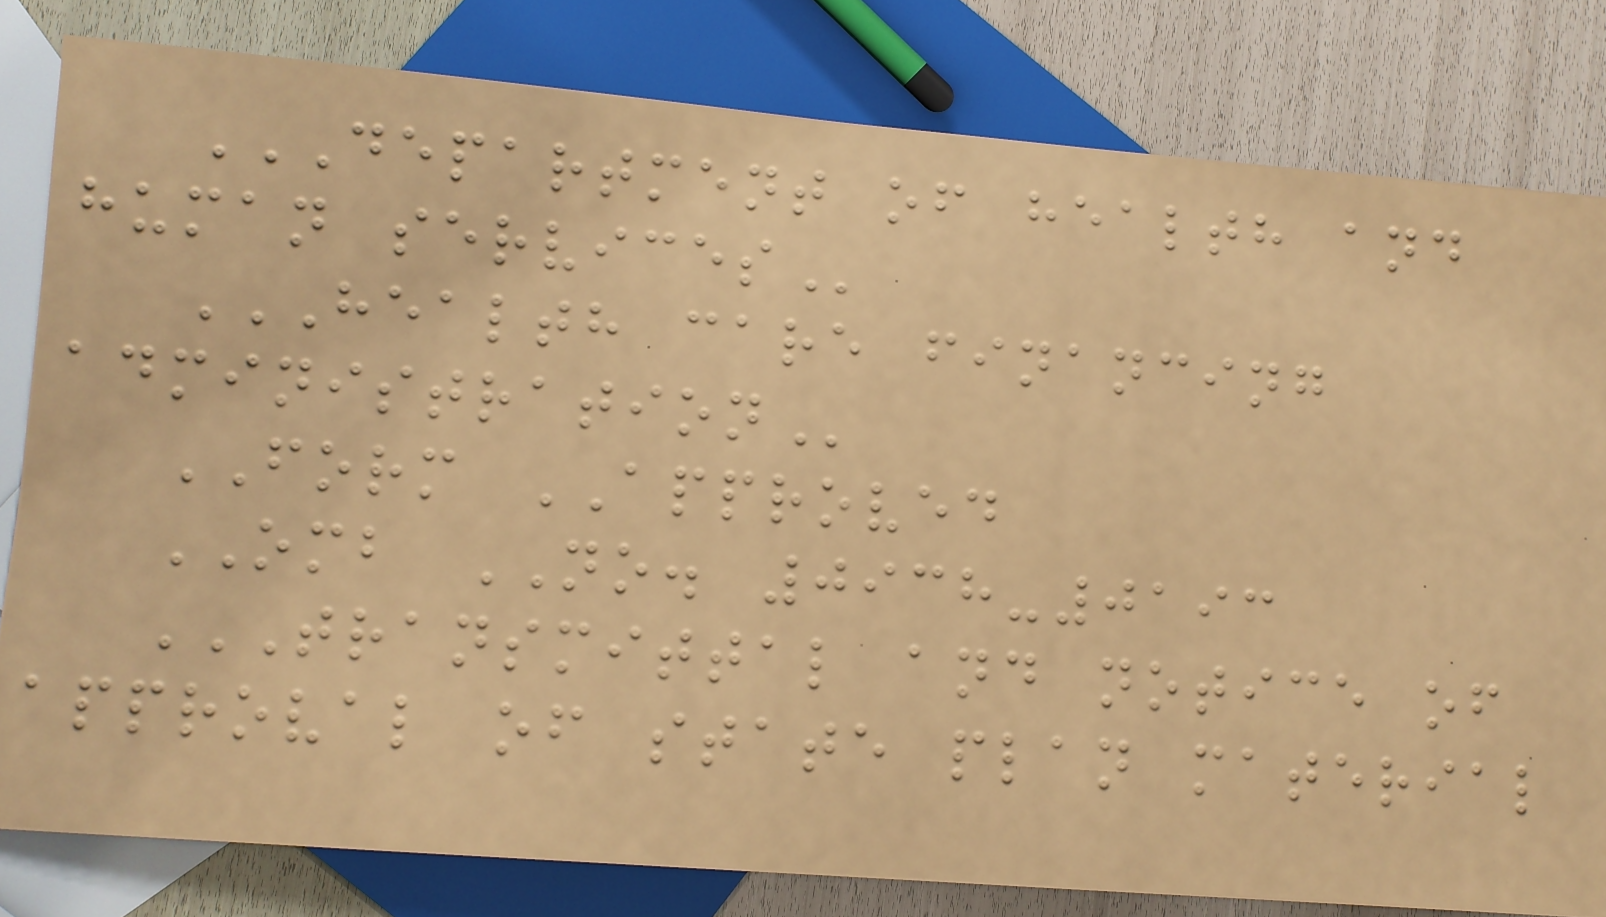DEPARTMENT OF HEALTH AND
HUMAN SERVICES
HEALTH CARE FINANCING
ADMINISTRATION
FORM APPROVED
OMB NO. 0938-0193
TRANSMITTAL AND NOTICE OF
APPROVAL OF STATE PLAN MATERIAL
